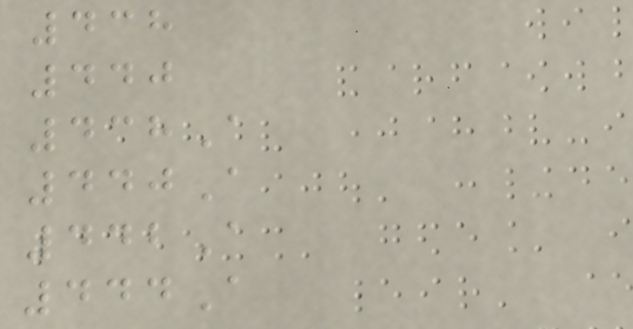438
440
438A
440A
442A
444A
